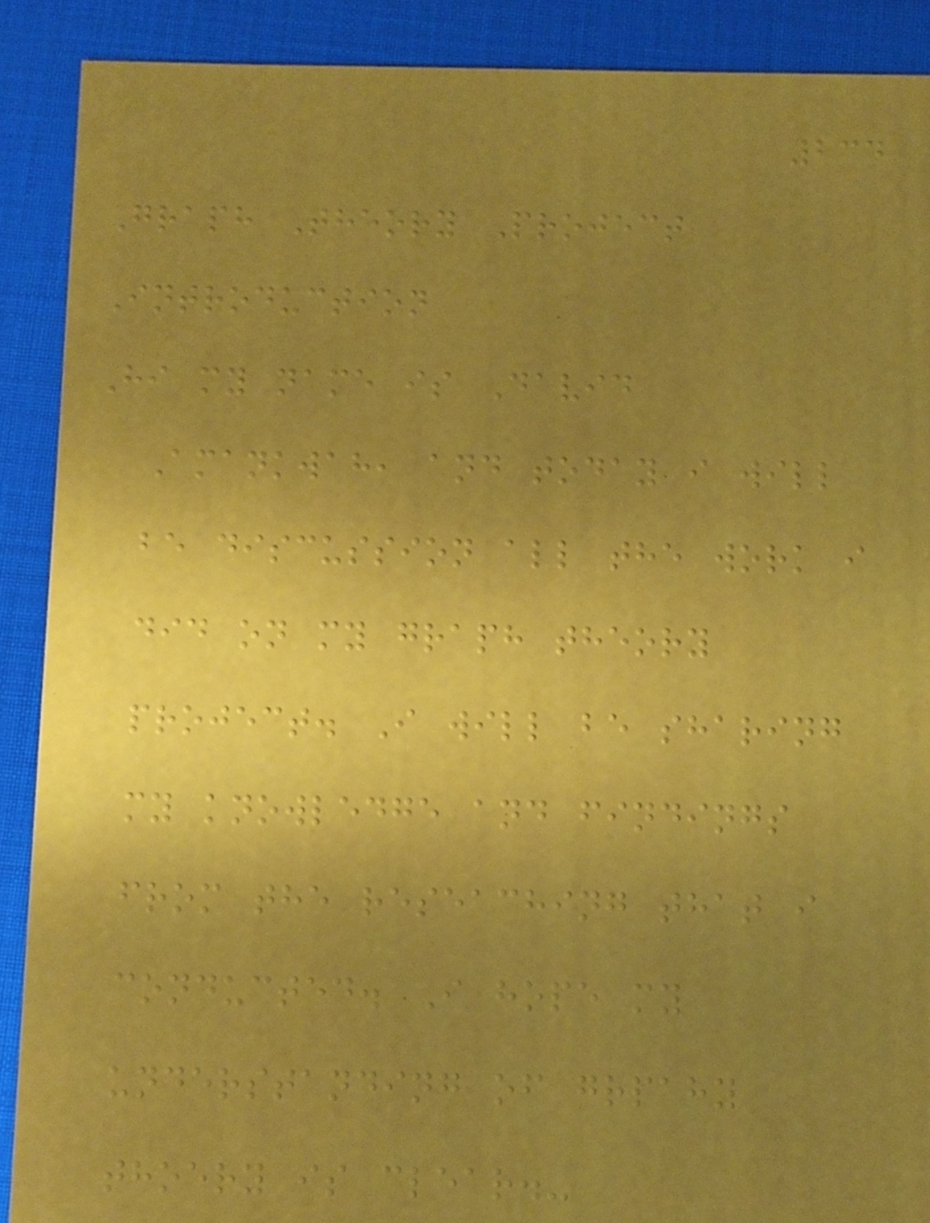234
Graph Theory Project
Introduction
Hi my name is David
Amankwah, and today i will
be discussion all the work i
did on my graph theory
project. I will be sharing
my knowledge and findings
from the reseaching that i
conducted. I hope my
understanding of grpahy
thoery is clear.-
